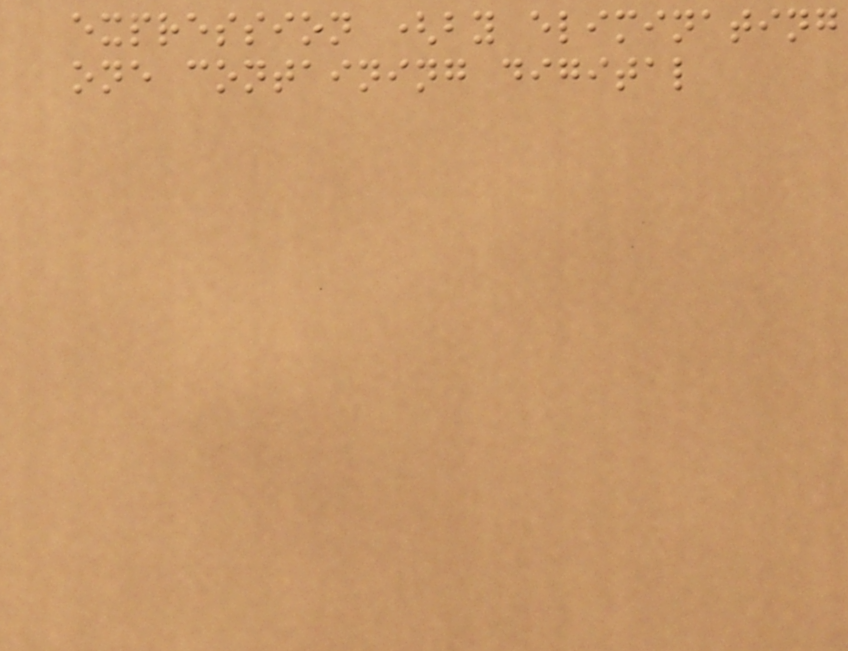expression (by eliminating
one containing digital
